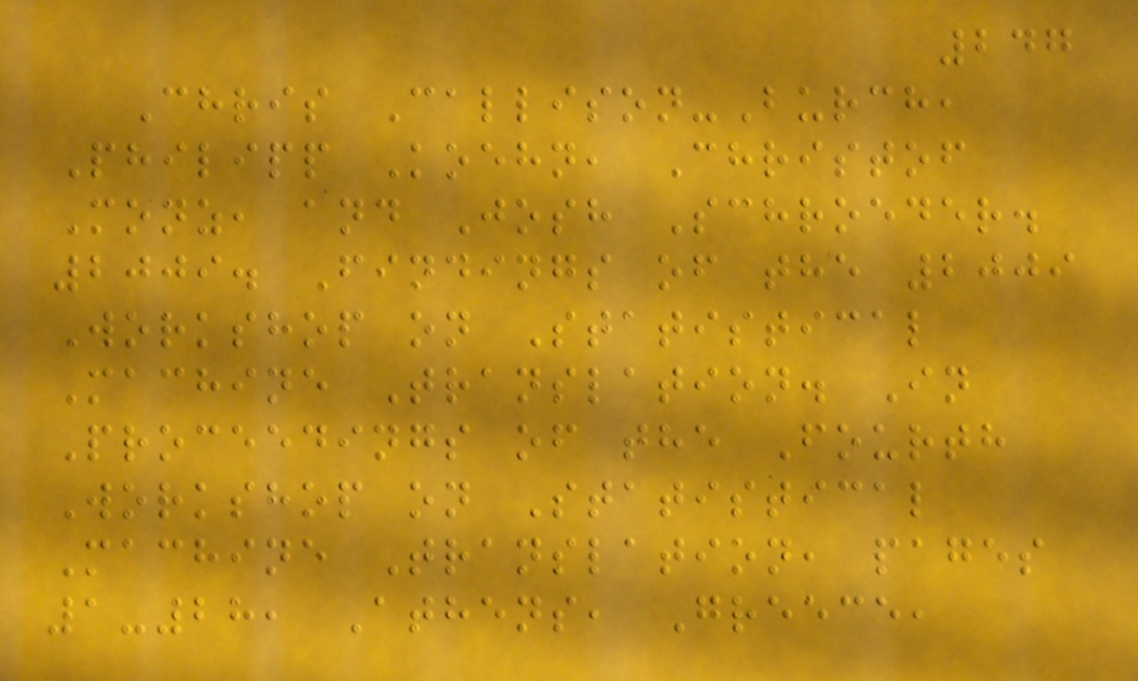247
Chris Callison-Burch,
Philipp Koehn, Christof
Monz, and Josh Schroeder.
2009. Findings of the 2009
Workshop on Statistical
Machine Translation. In
Proceedings of the Fourth
Workshop on Statistical
Machine Translation, pages
1-28, Athens, Greece,
